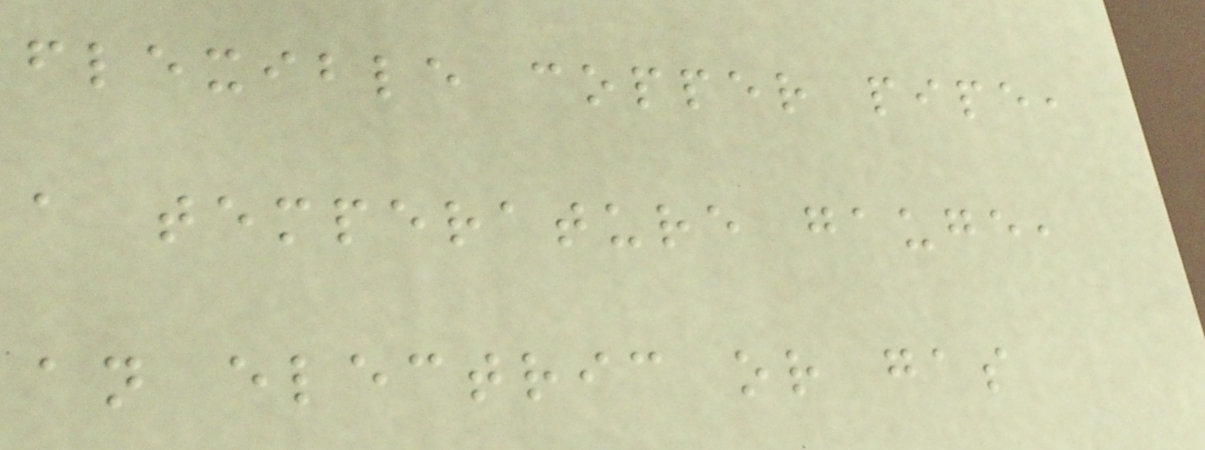flexible copper pipe,
a temperature gauge,
an electric or gas
